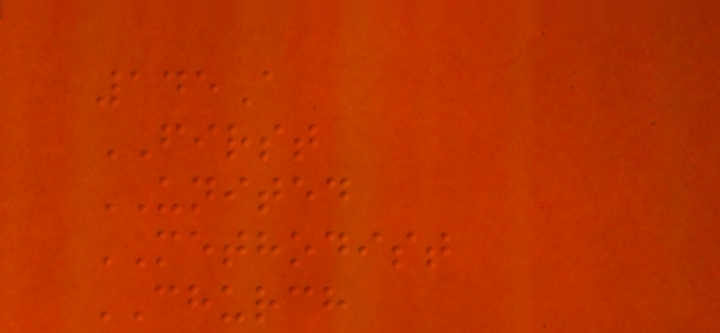145A
FIRST
UNITED
METHODIST
CHURCH
